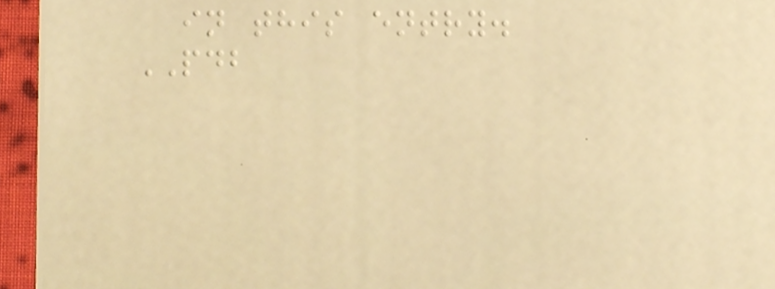in this entry.
PDB
